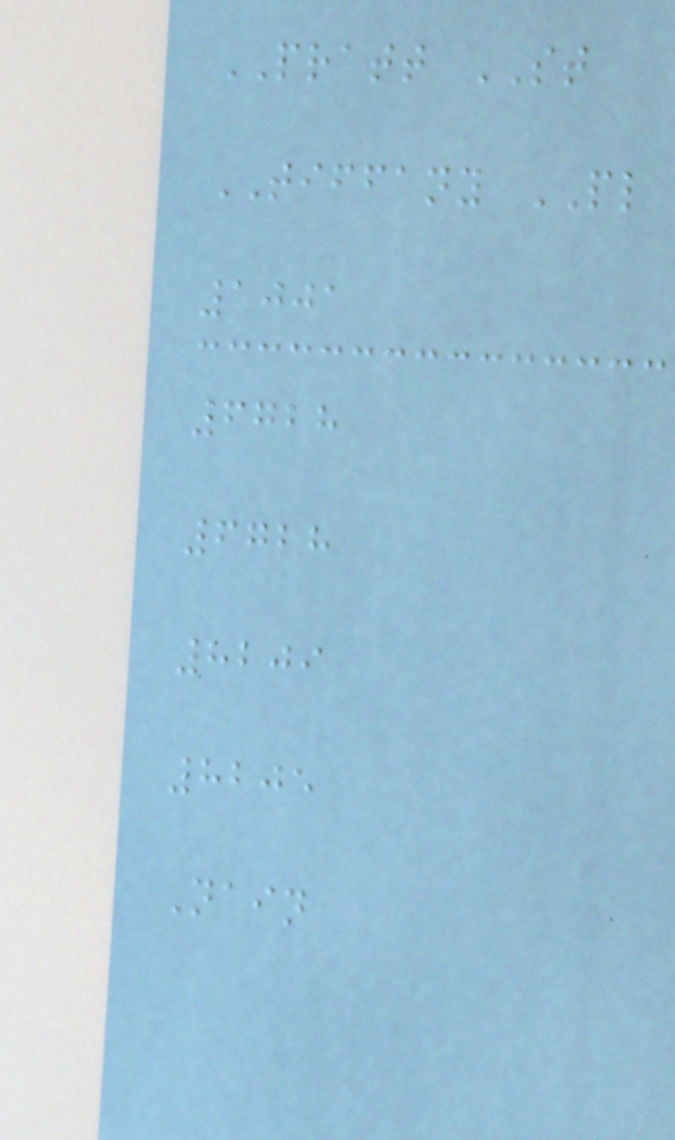PRATT ST
TIFFANY PL
1001
6728
6728
8209
8205
Nain
